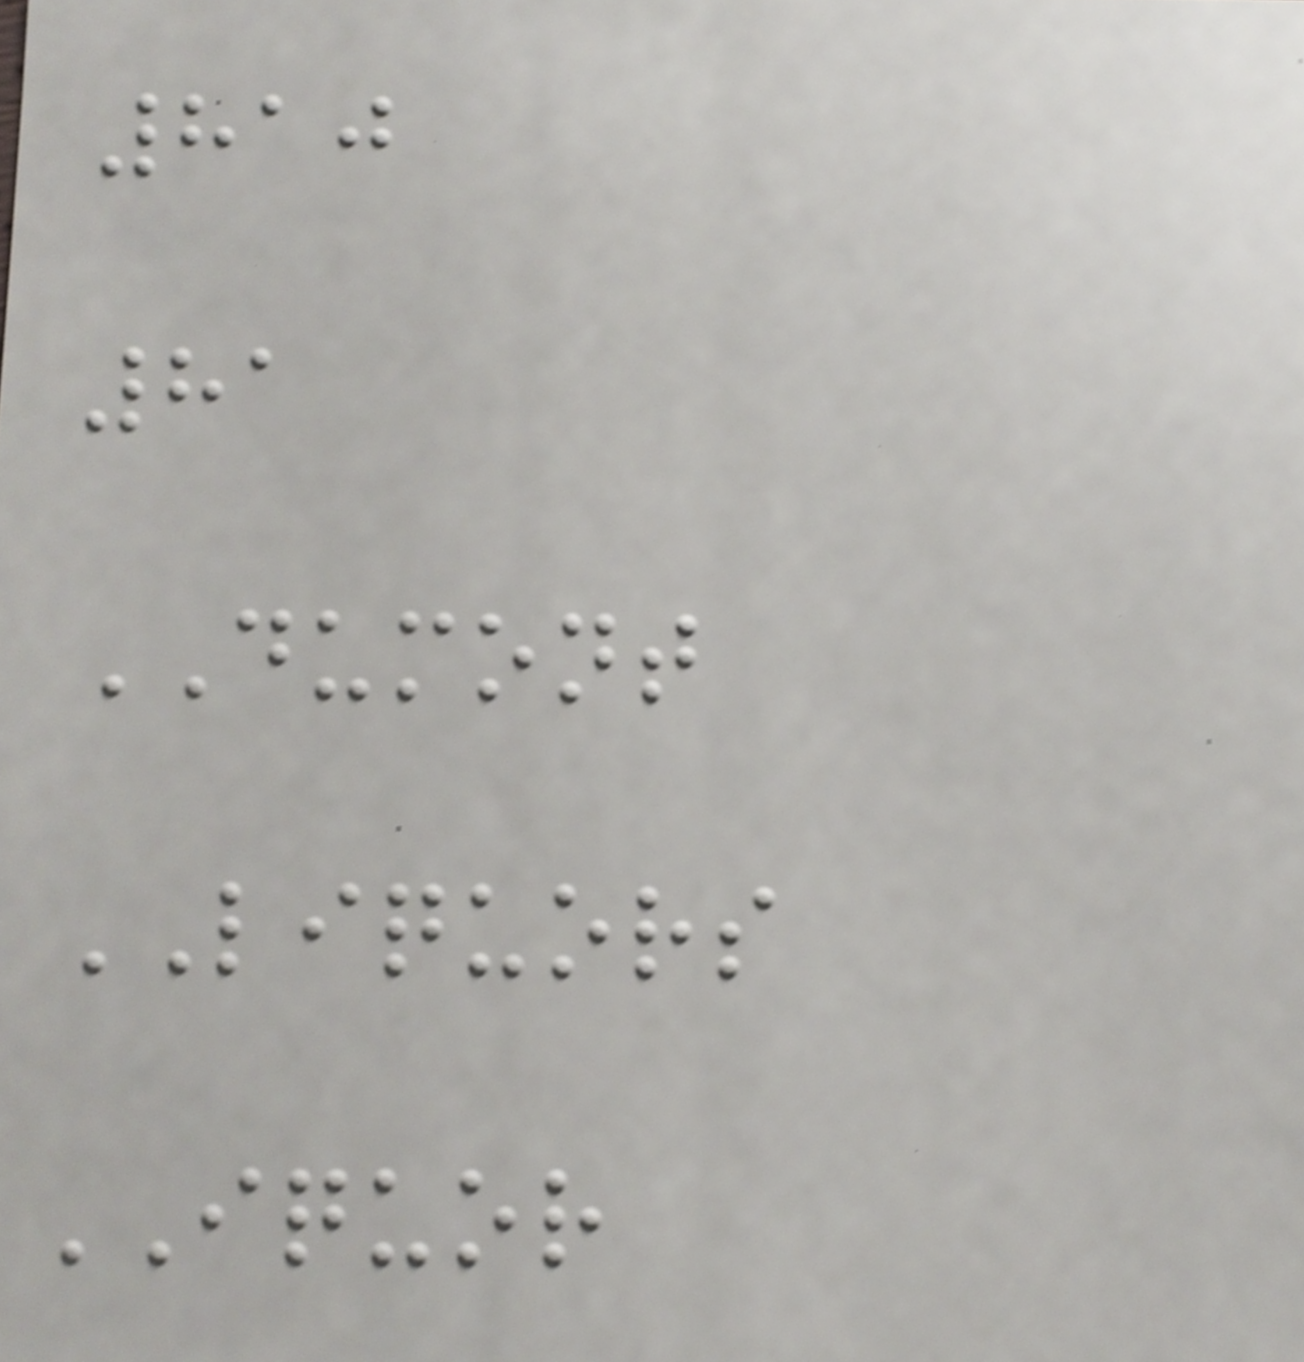810
81
DUMONT
LIQUORS
IQUOR
